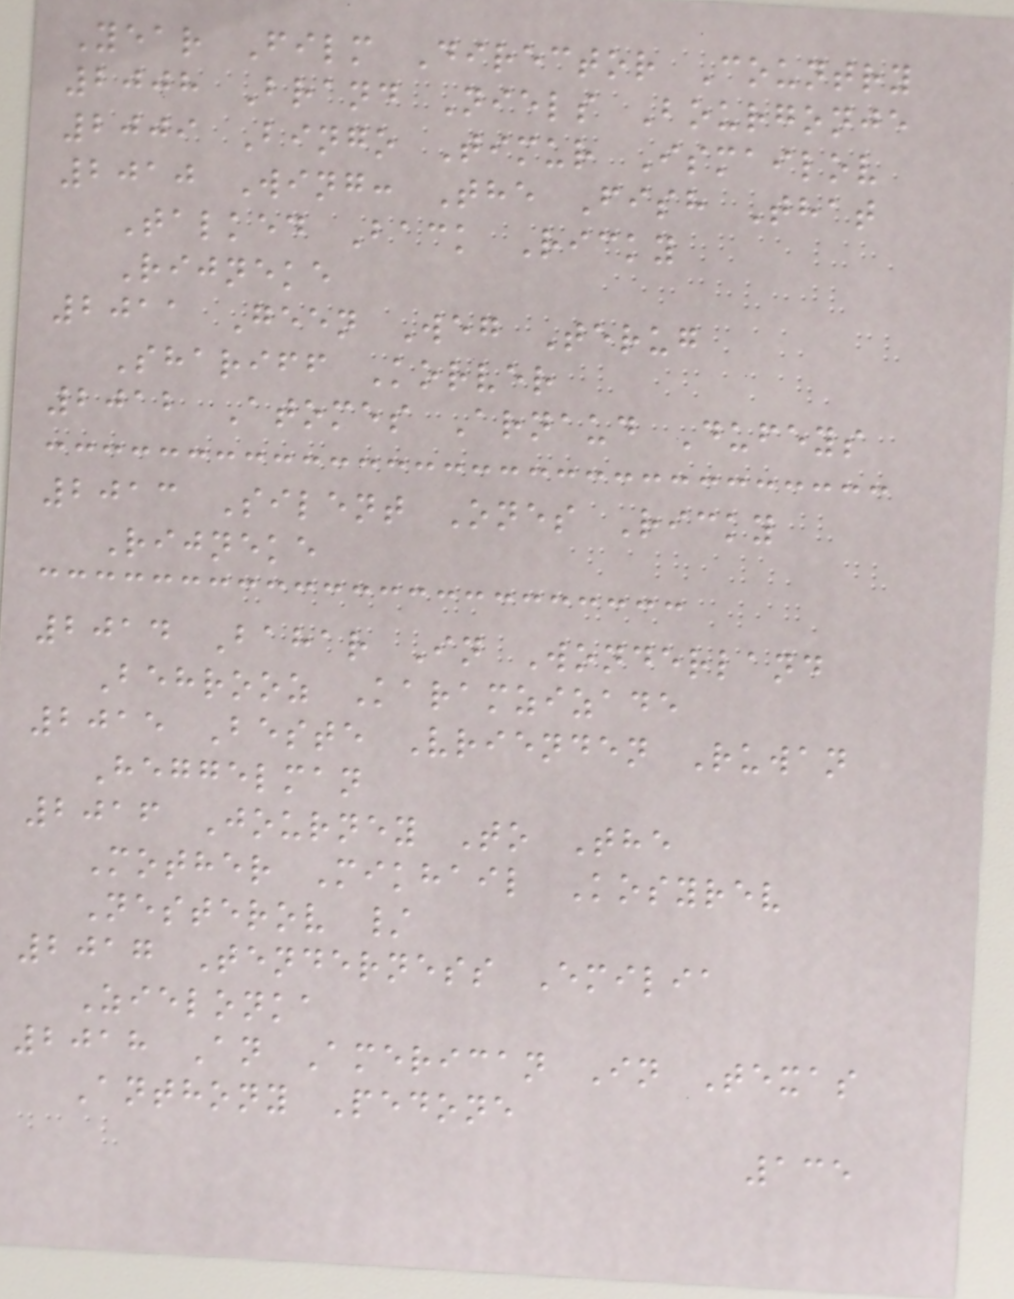Year Film Director Country
2008 Brand Niels Bourgonje
2009 Bingo Timur Ismailov
2010 Wing: The Fish That
Talked Back Ricky
Rijneke
2011 Geen Weg Terug
Shariff Korver
2012 Atomes Arnaud Dufeys
2013 Silent Ones Ricky
Rijneke
2014 Bahar In Wonderland
Behrooz Karamzizade
2015 Beste Vrienden Ruwan
Heggelman
2016 Journey To The
Mother Mikhail Kosyrev
Nesterov /
2017 Tenderness Emilia
Zielonka
2018 An American In Texas
Anthony Pedone
135
